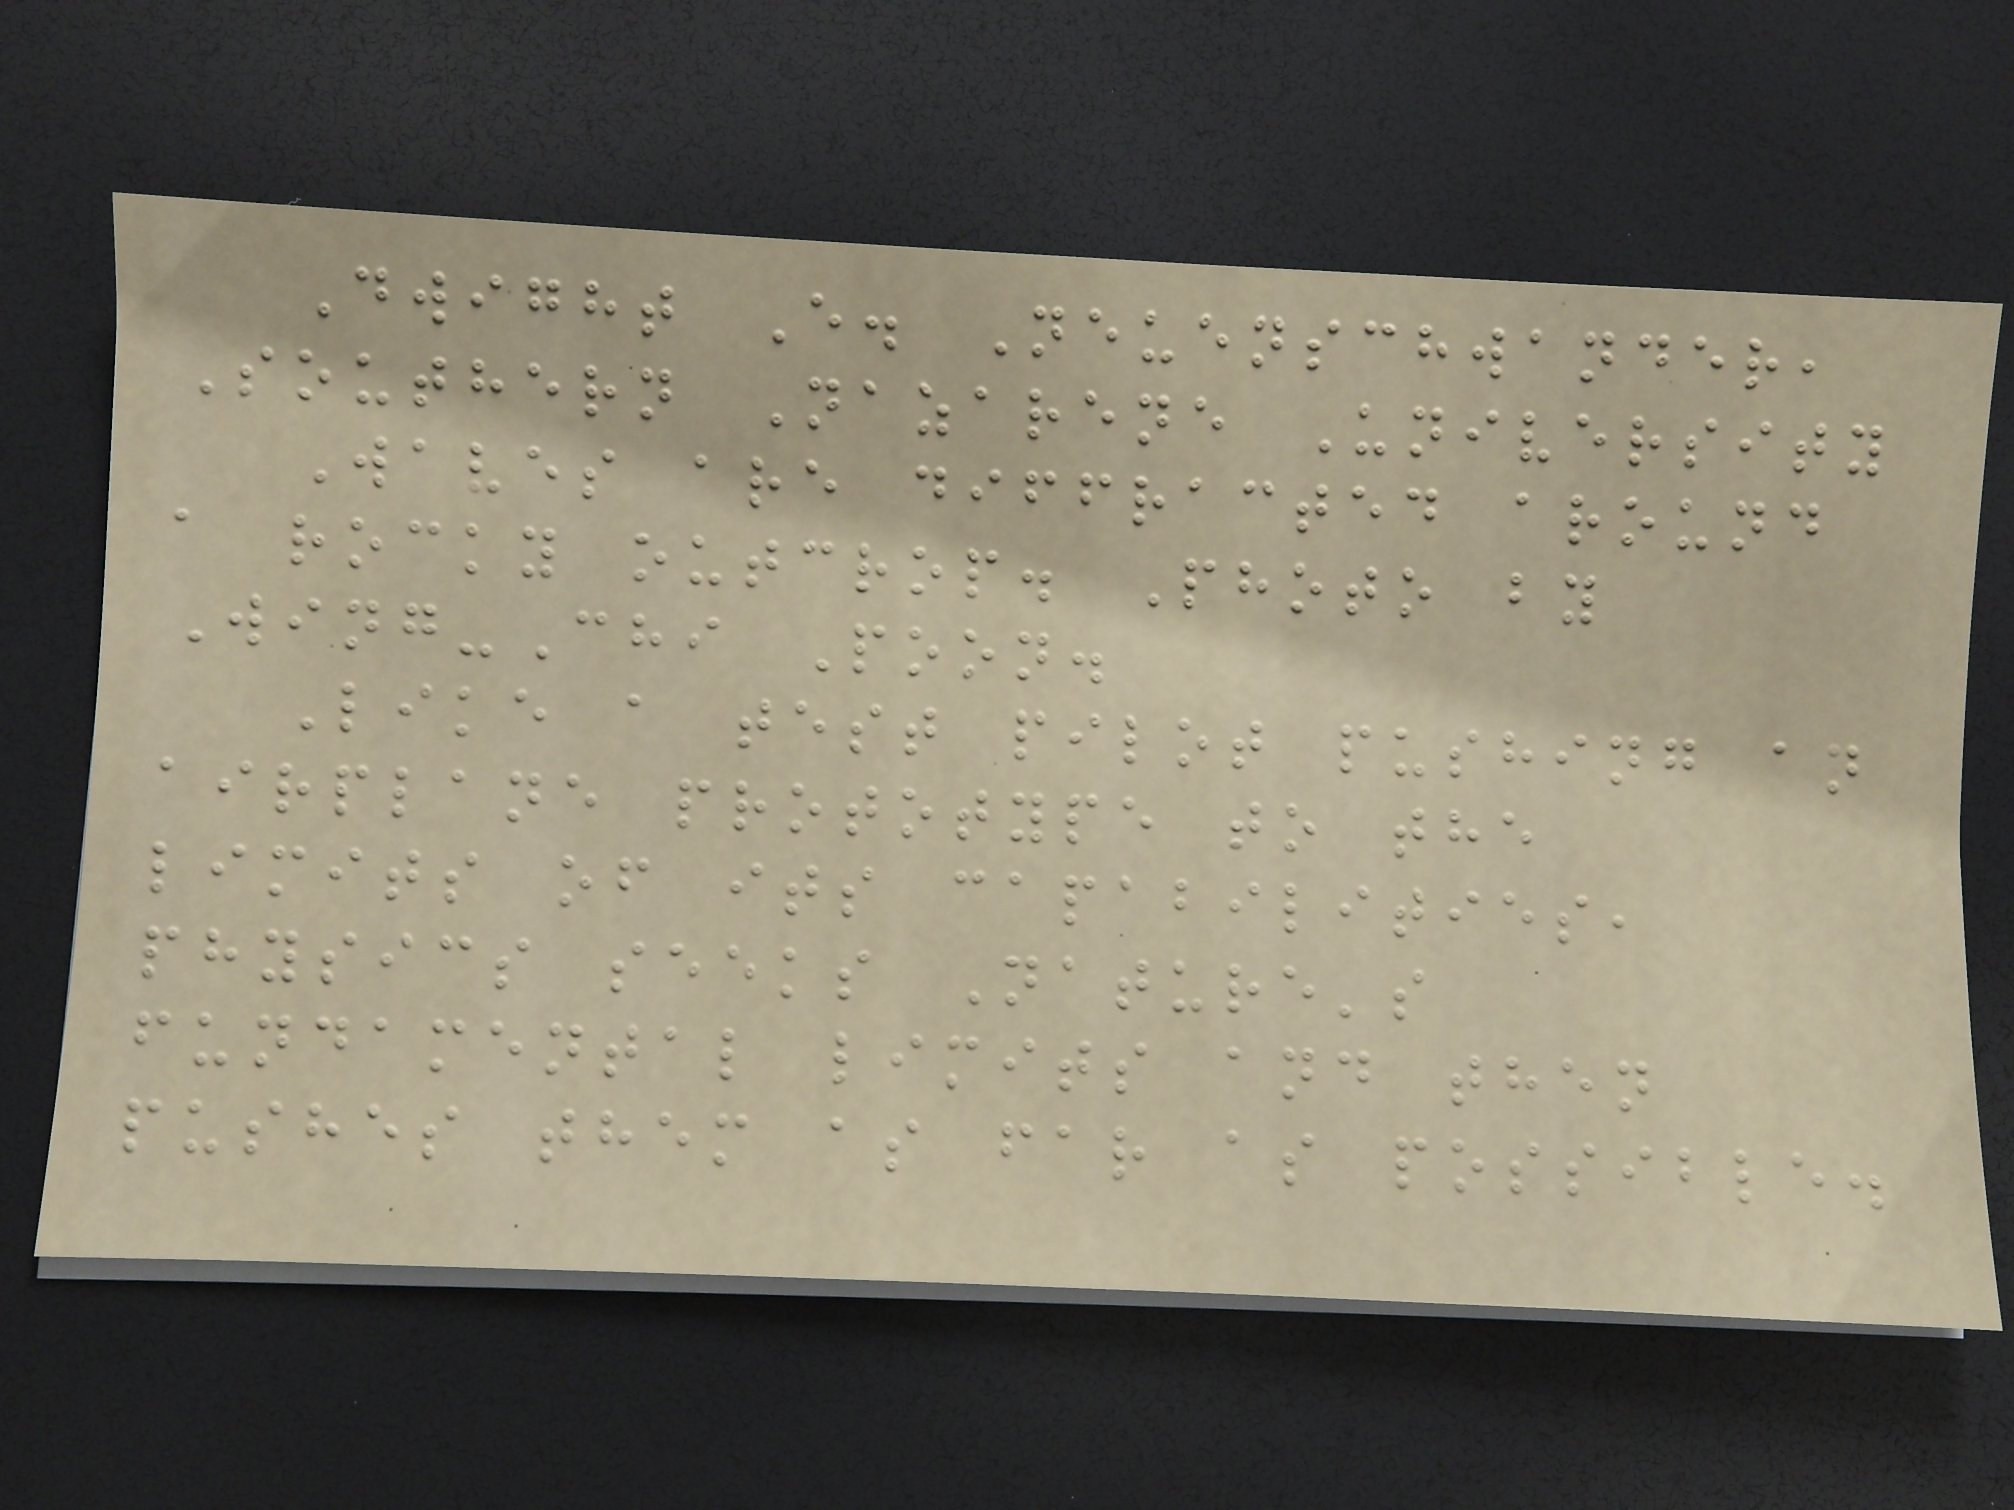Dwight E. Neuenschwander,
Southern Nazarene University
Waves are diffracted around
a rocky outcrop. Photo by
Wing-Chi Poon.
Like a test pilot pushing an
airplane prototype to the
limits of its capabilities,
physics seeks Nature's
fundamental limits and then
pushes them as far as possible.
